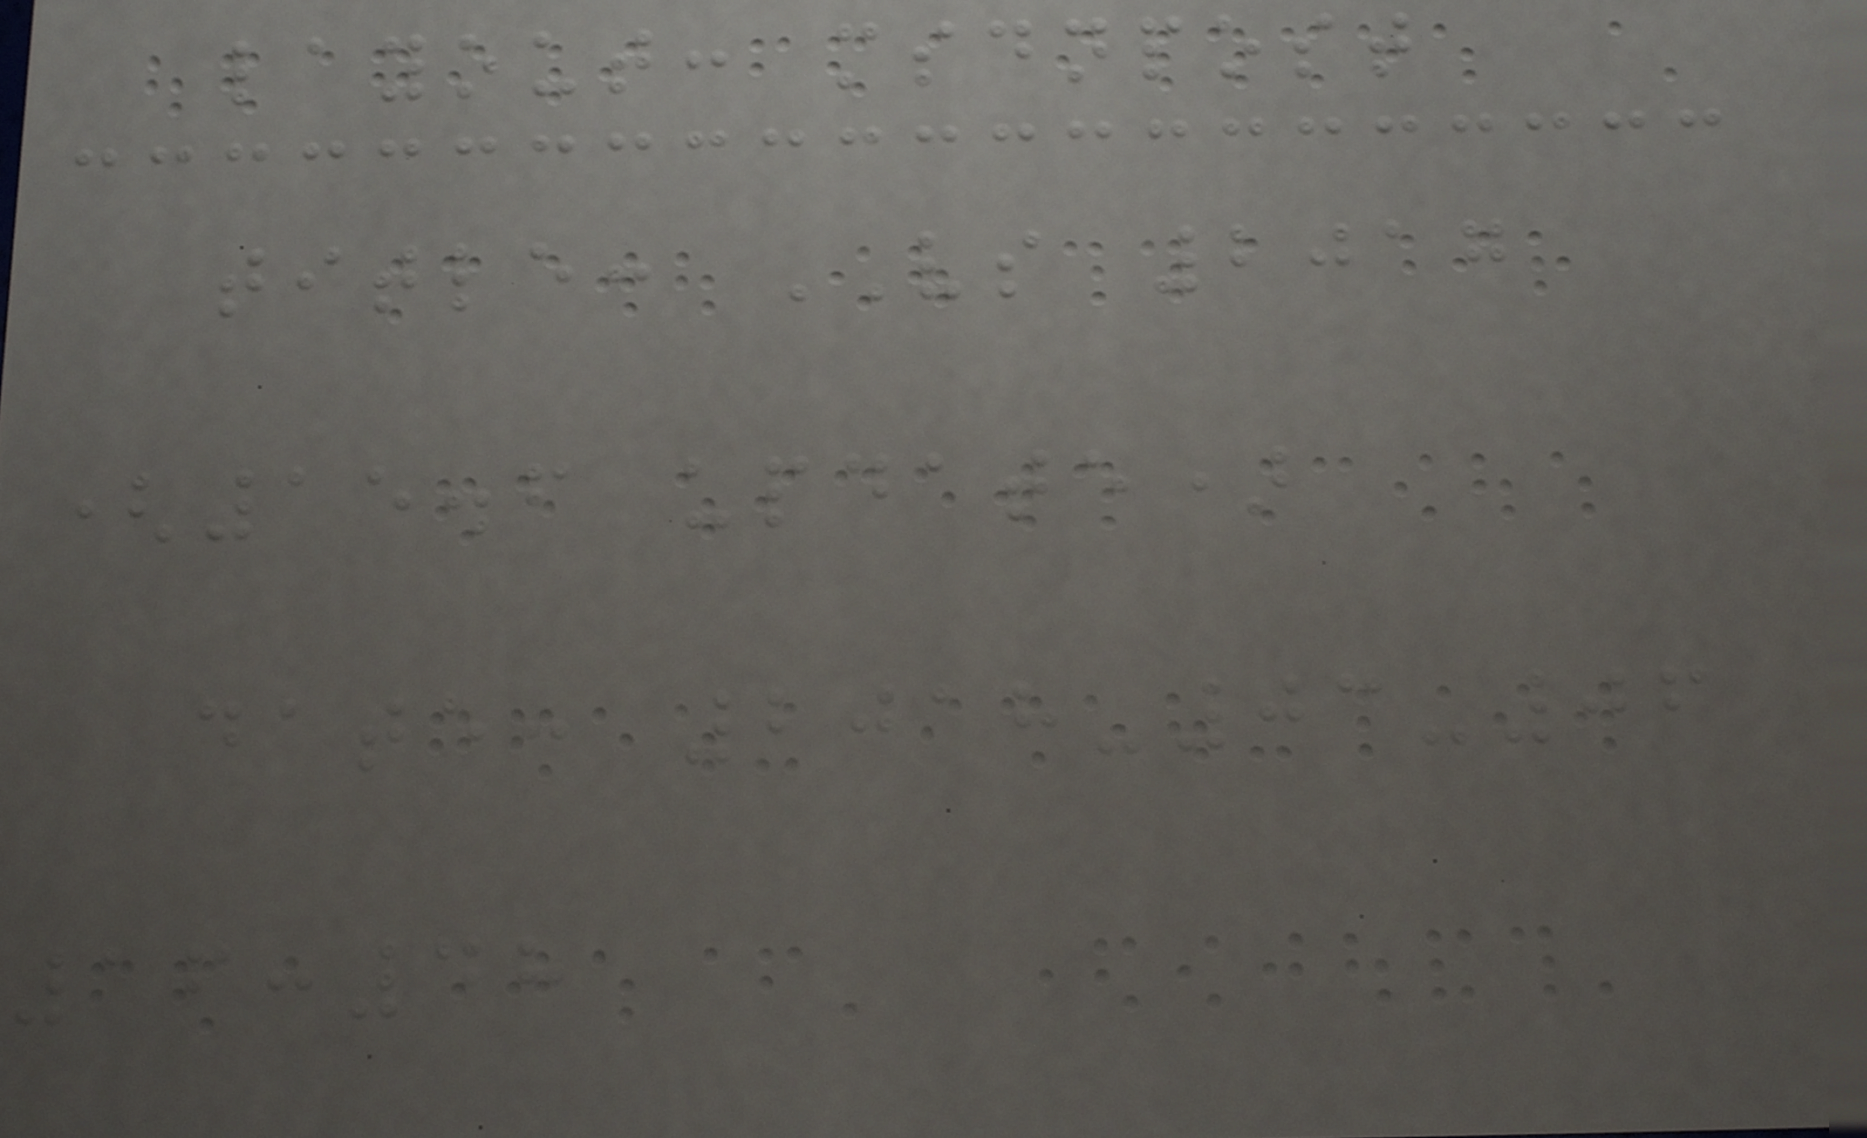layout: msdnpost
title: VS 2017
(15.6 update)
date: 2018-03-06
16:48
